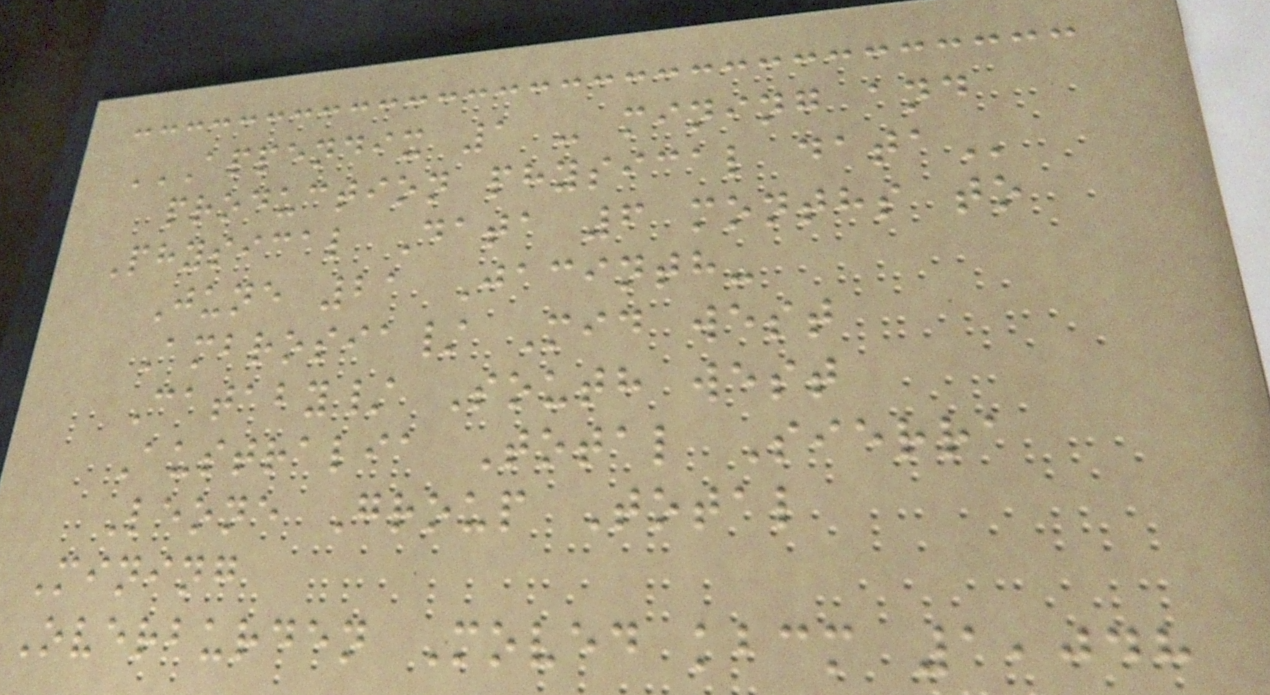APPENDIX 1 - MINING AND
PRODUCTION PHYSICAL DATA
Physical Data 6 months to
June 21 Jacinth-
Ambrosia/ Mid west
Cataby/ South west
Australia Total Sierra
Leone Group Total
Mining
Overburden Moved kbcm 1,048
